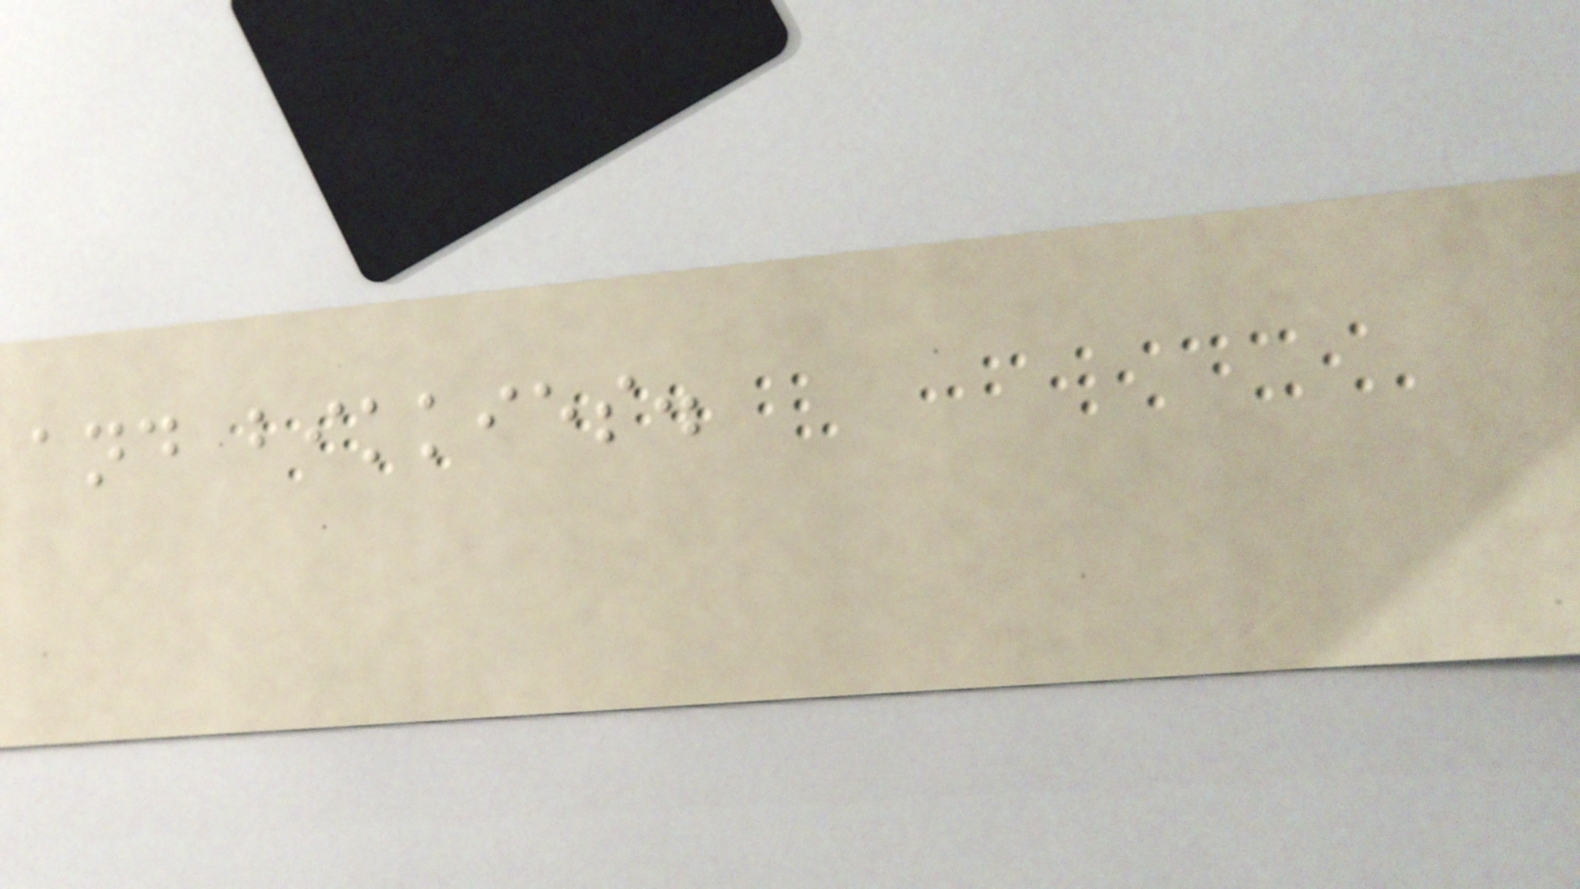and bikkies.
